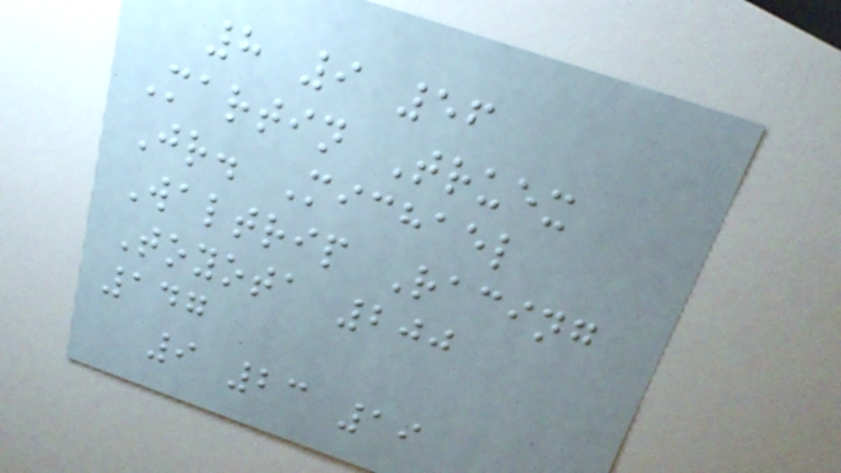8 9 56
Martin Truex
Jr. Michael
Waltrip Racing
Toyota 200
147
9 23 19
